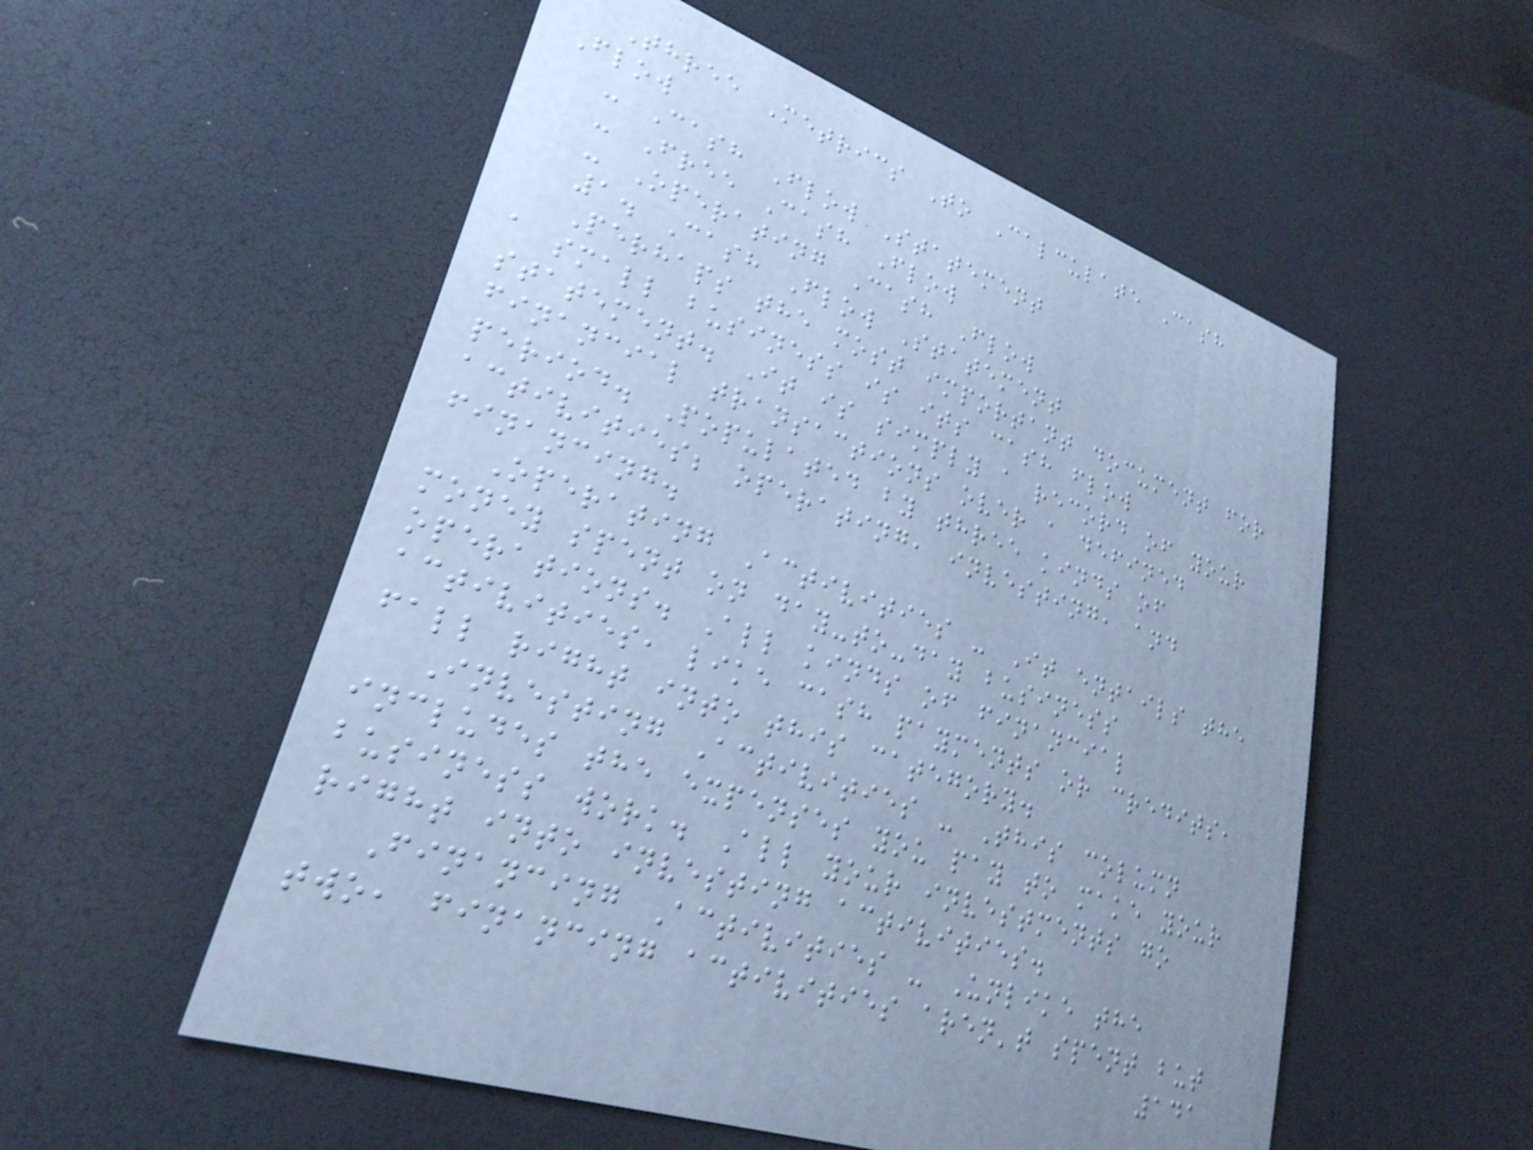Three Metrics To Calculate Cash
Flow
- Cash Flow Statement
- Free Cash Flow
- Operating Cash Flow
1. Cash Flow Statement
Perhaps the most important document for
a small business is its cash flow
statement. It is simply a record of your
financial transactions over a defined
period. Populated by three kinds of
activities; operating, investing, and
financing.
Operating Activities - It entails the
money spent on day-to-day business
operations. All kinds of financial
activities, like cash payments or credits,
fall right into this category.
Investing Activities - This column
includes the expenses you pay to make your
business work. All your investments go
right into investing activities.
Financing Activities - Unlike the
two, financing activities aren't spent but
141
